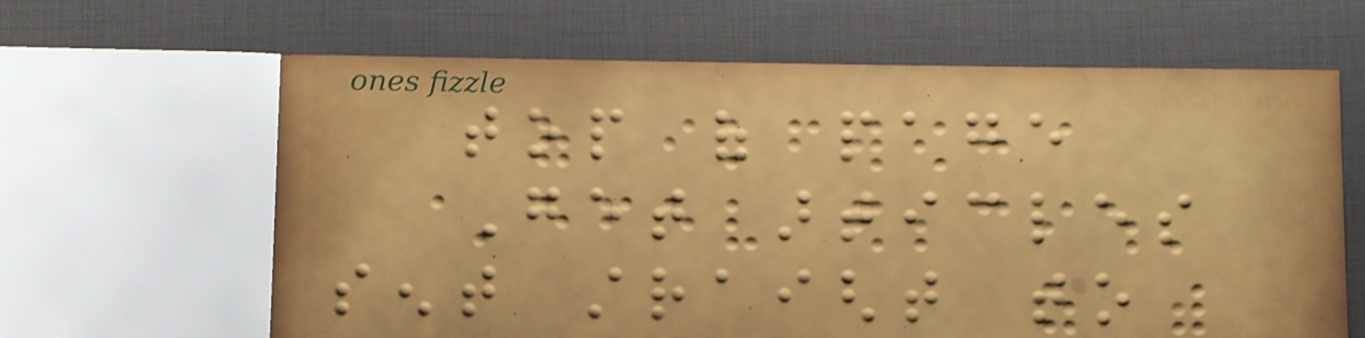top of page
Get articles
sent straight to
